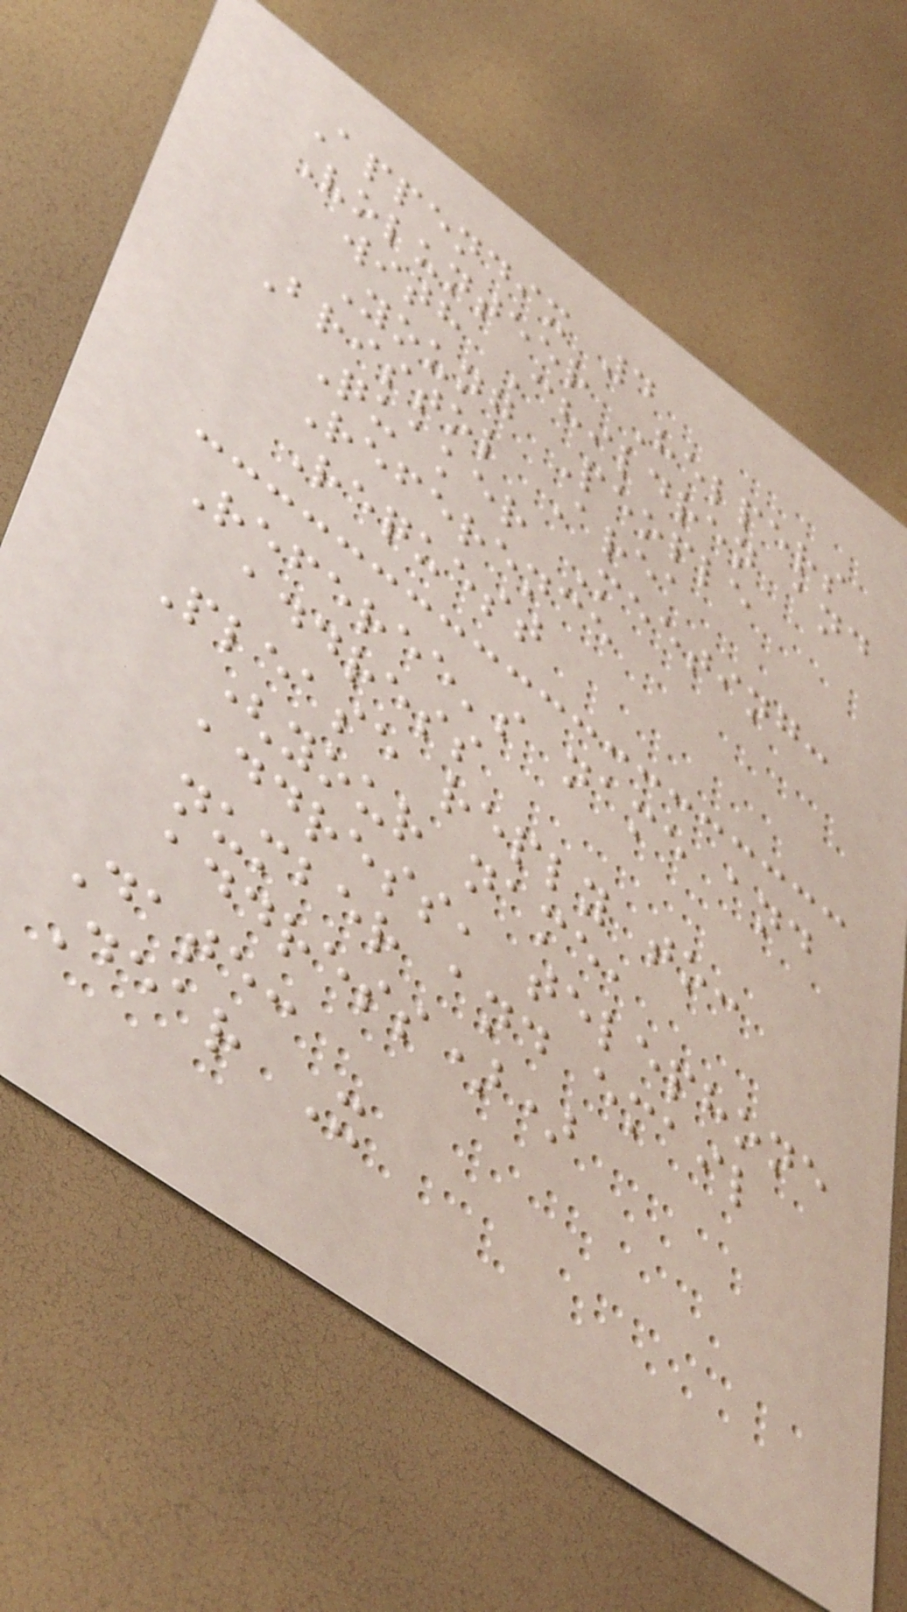Appendix 4
Volunteer Helpers
with Children and
Young People
Bristol Area
Quaker Meeting:
Reference
Request
Referee's name and
address
Please reply to:
(your name,
address, telephone
number and email
address))
Date:
Dear X
